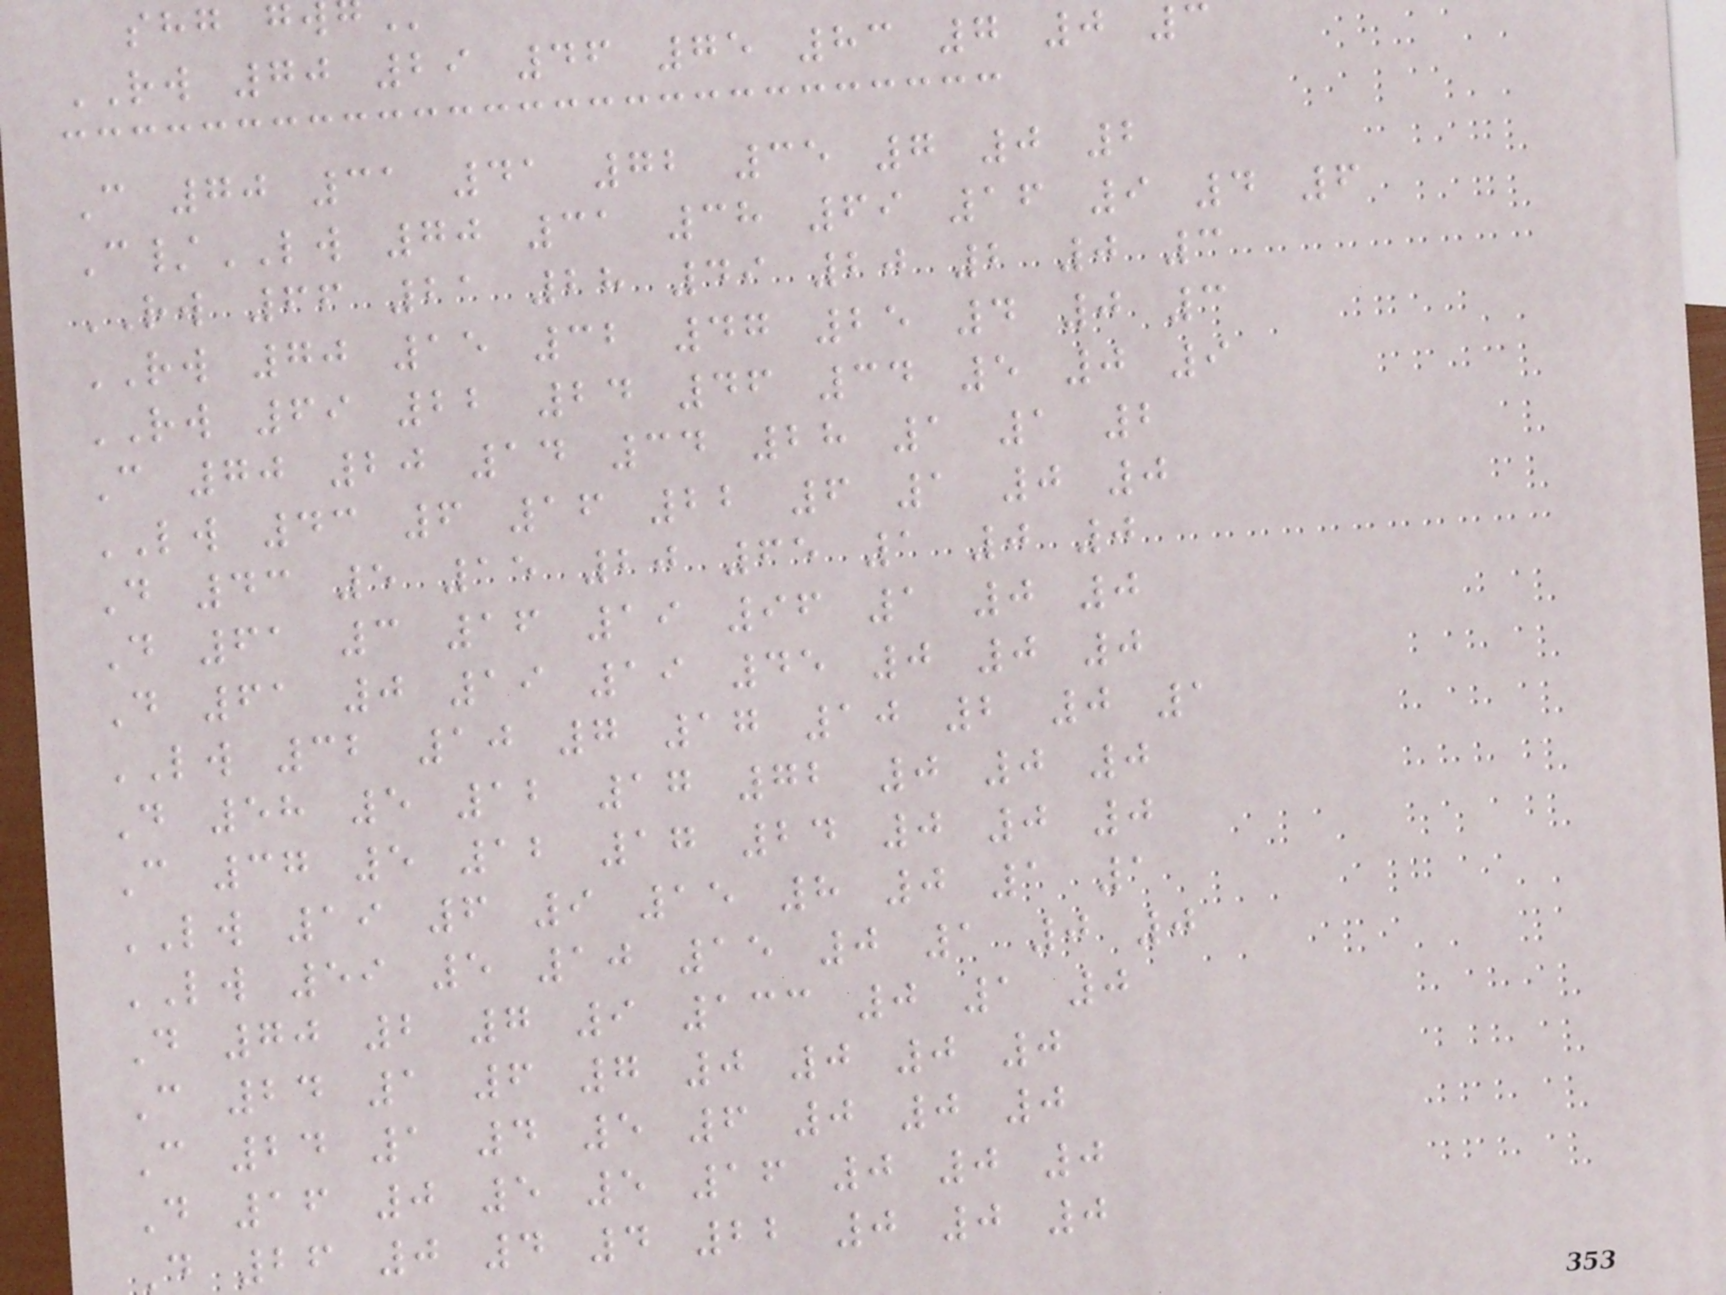RW 70 29 46 75 83 7 0 3
C 70 31 41 72 35 7 0 2
C/LW 70 31 38 69 16 9 4 6
RW 66 21 28 49 20 2 0 3
RW 70 15 32 47 25 4 0 3
RW 69 22 24 46 34 5 0 9
C 70 20 14 34 28 1 1 2
LW 43 6 16 22 6 1 0 0
D 43 5 15 20 65 1 0 0
D 61 3 16 19 96 1 0 0
D 61 0 19 19 45 0 0 0
LW 32 10 7 17 10 2 0 1
D 58 5 12 17 72 0 0 0
C 37 5 12 17 24 0 0 0
LW 19 6 9 15 8 0 1 1
LW 59 5 10 15 0 1 0 0
D 70 2 7 9 133 0 1 0
C 24 1 6 7 0 0 0 0
C 24 1 4 5 6 0 0 0
D 16 0 5 5 16 0 0 0
D 26 0 4 4 22 0 0 0
